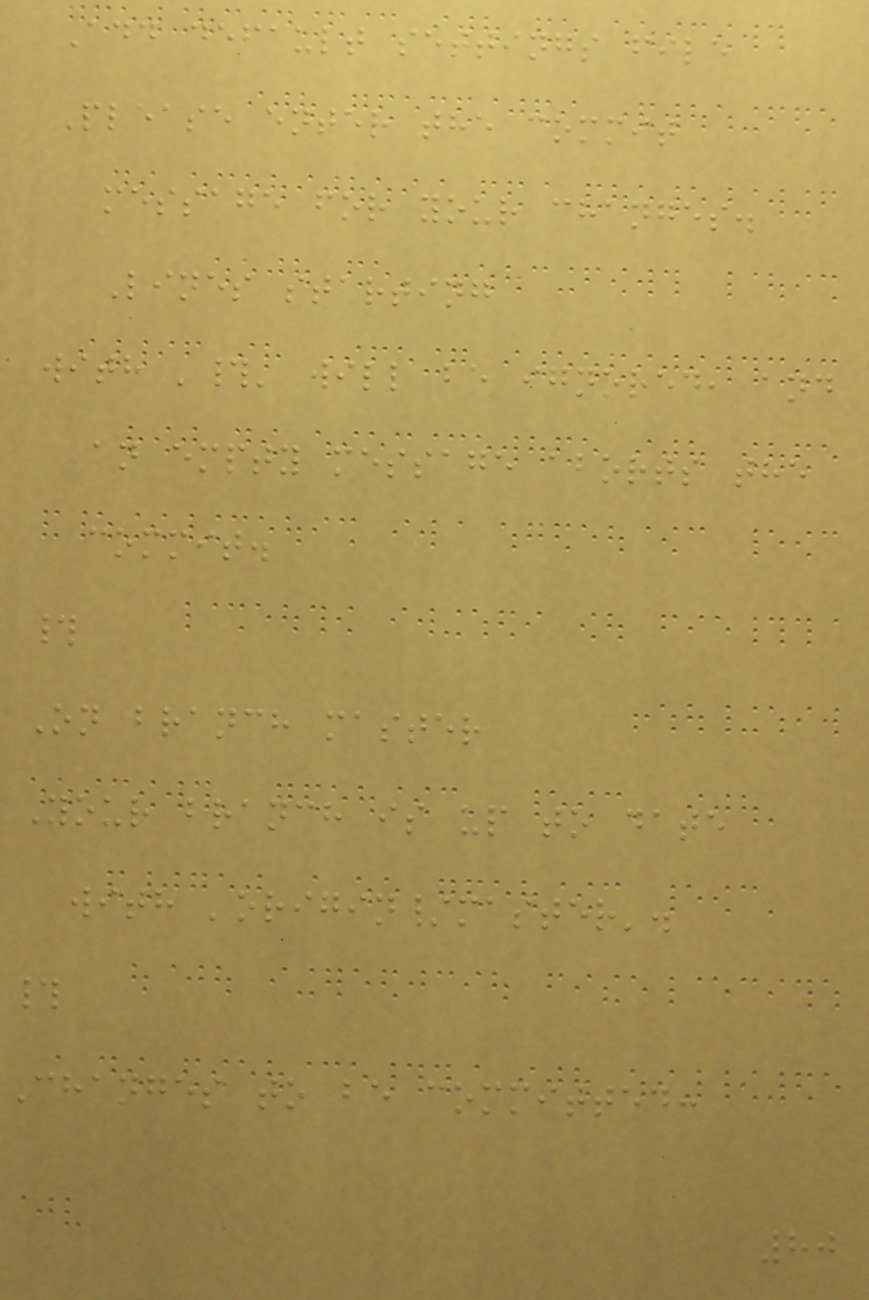Add default settings file
Please enter the commit
message for your changes.
Lines starting
with '#' will be ignored, and
an empty message aborts the
commit.
#
On branch master
Your branch is up to date
with 'origin/master'.
#
Changes to be committed:
80
